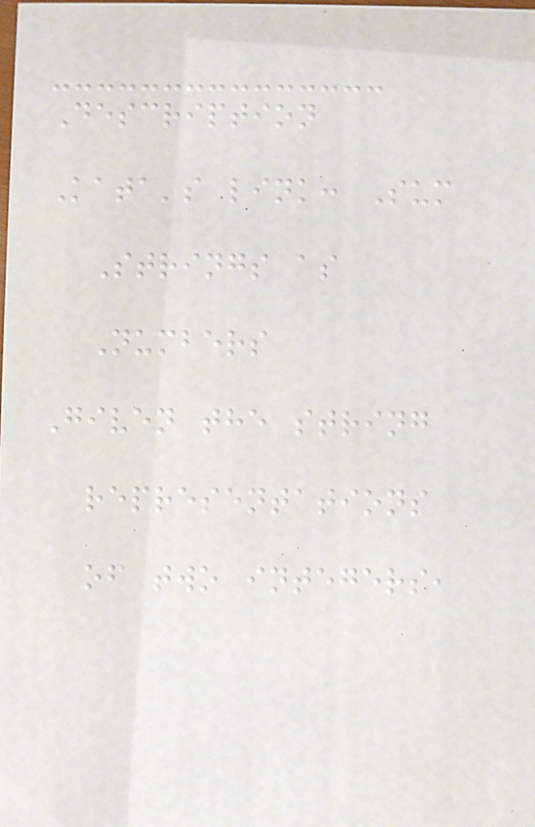Description
Kata's link: Sum
Strings as
Numbers
Given the string
representations
of two integers,
